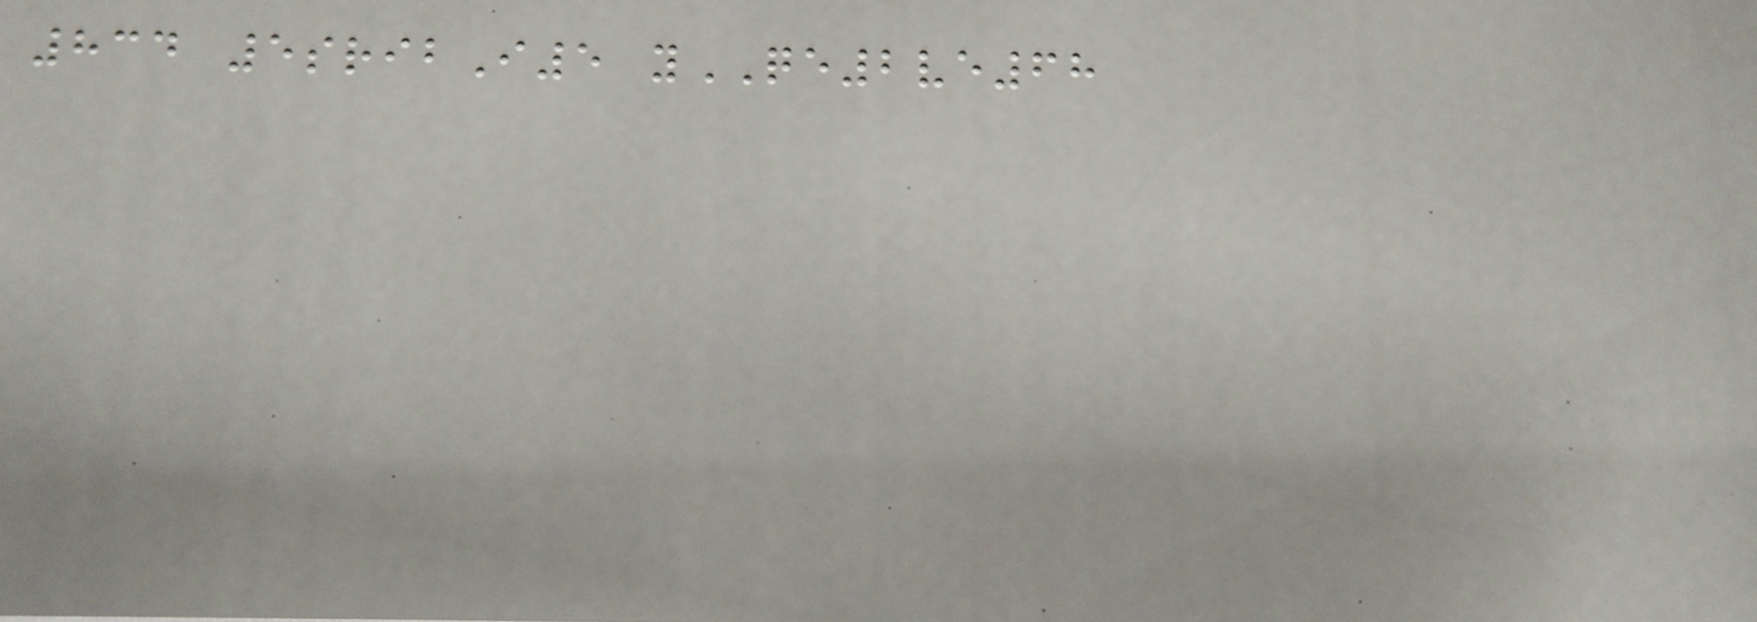834 5sribI5 yQE2ve68
